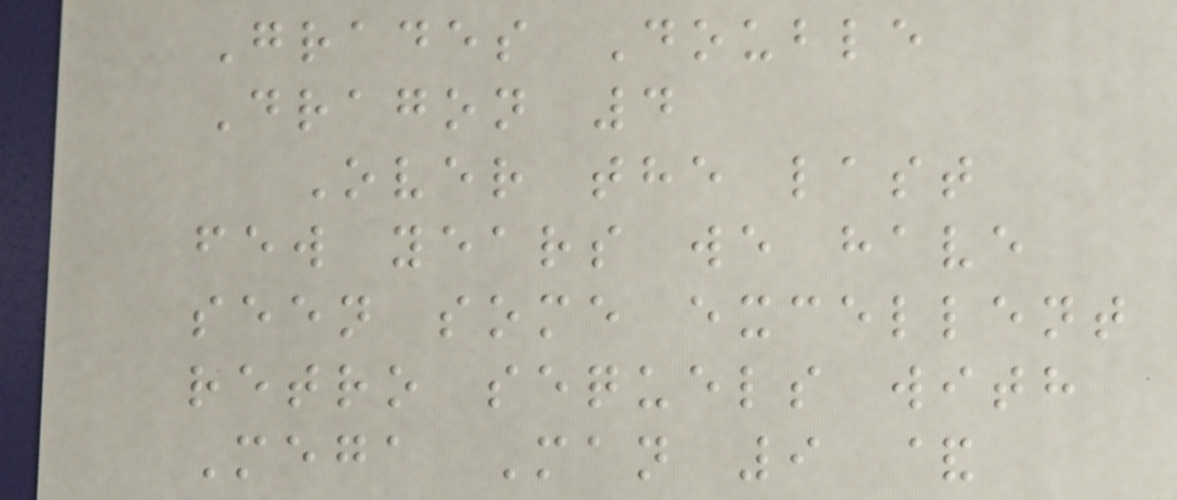Grades Double
Dragon 4
Over the last
few years we have
seen some excellent
retro sequels with
Mega Man 9 &
